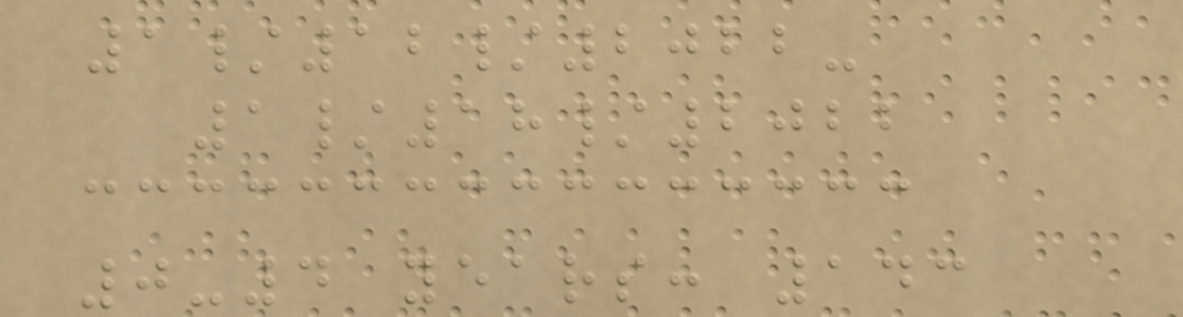1/12/2022-
1/18/2022
0-4 years: 143
